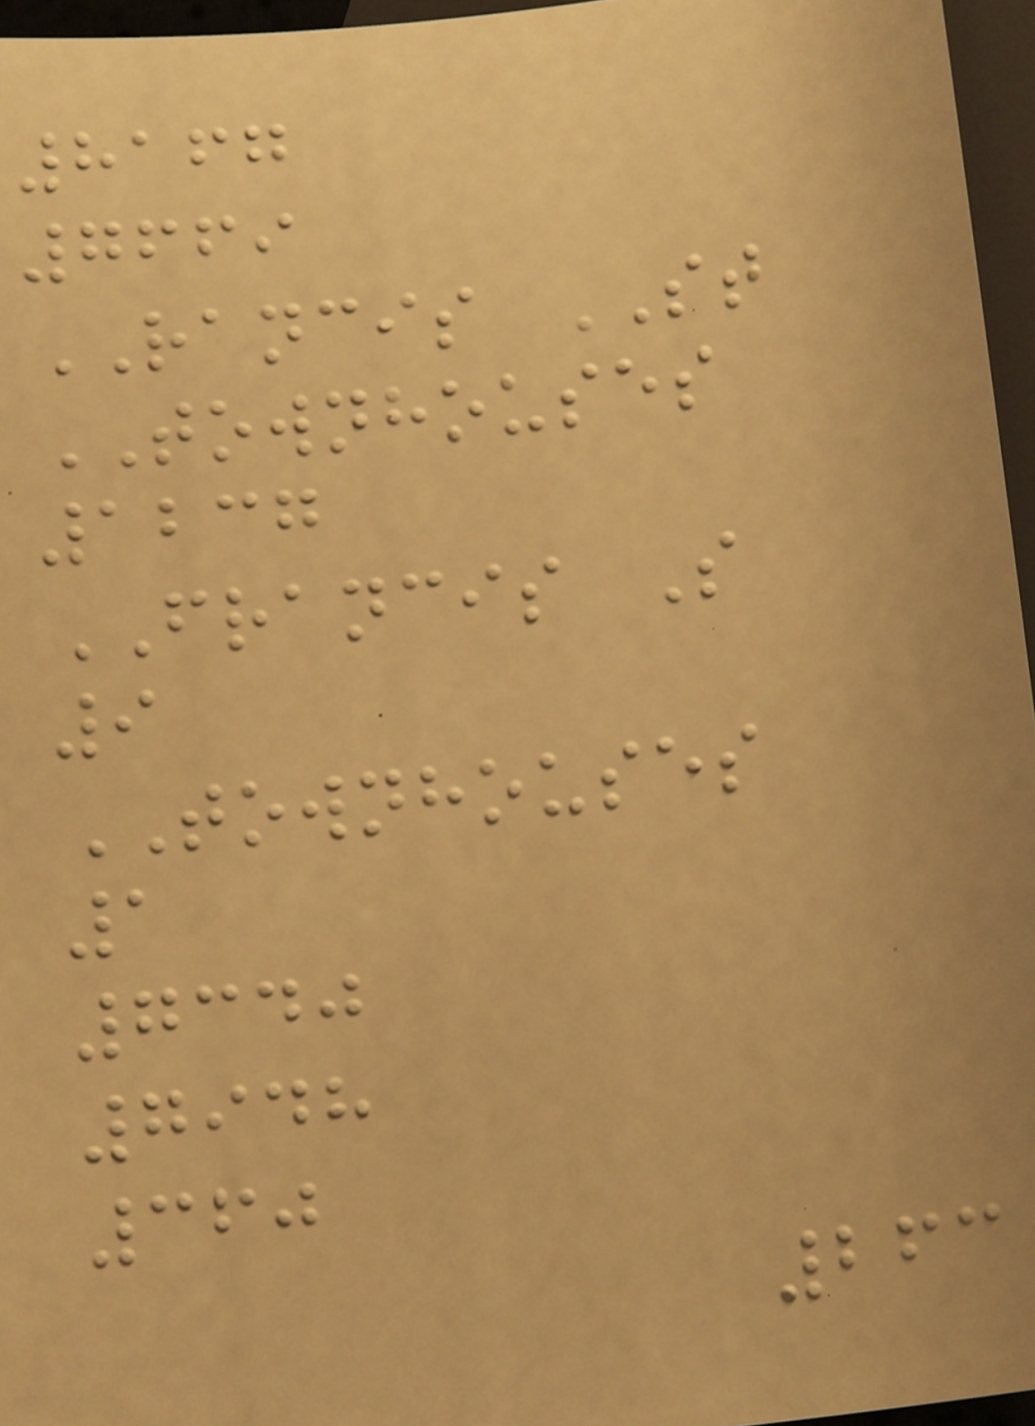8167
7669
RANCIS ST
TOWNHOUSES
1237
FRANCIS S
9
TOWNHOUSES
1
7340
7948
360
263
